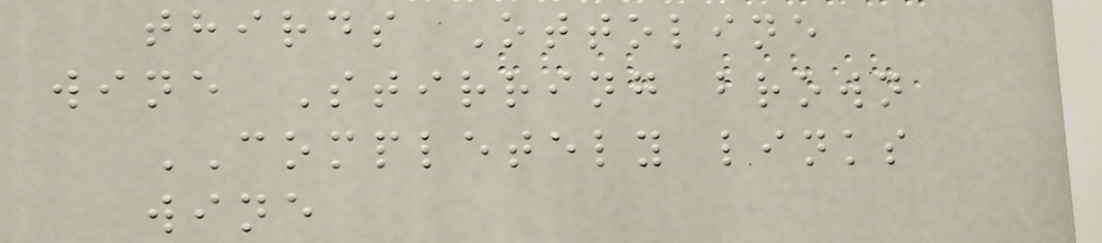thirds Ottoline
wine Stirring brown
COMPLETELY links
wine
